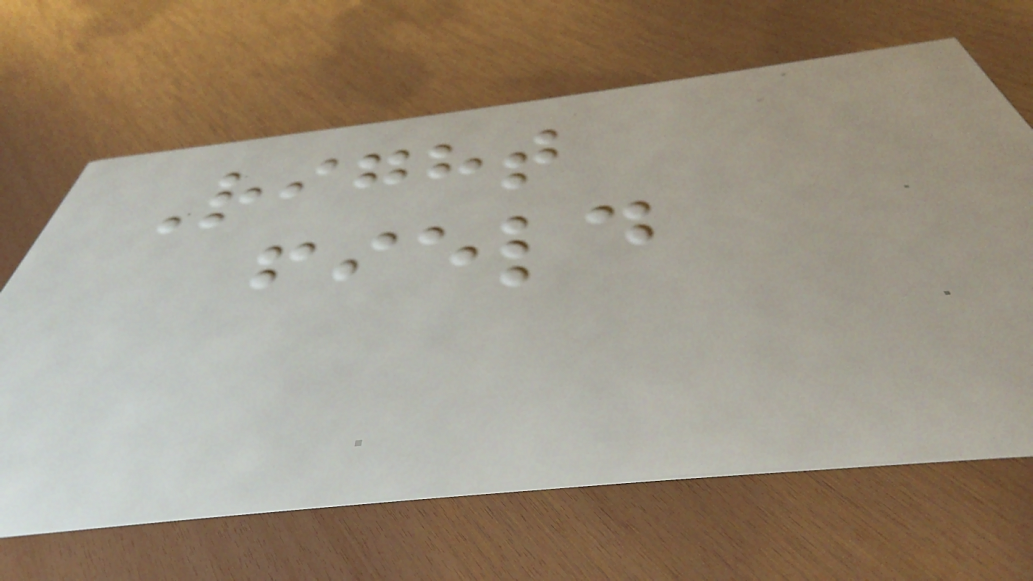Right
field
